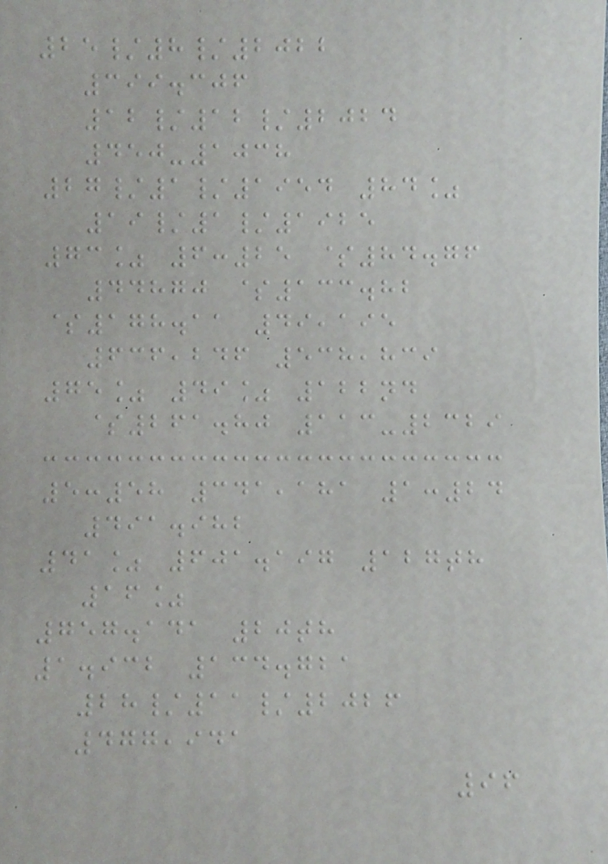25/8/2022
399.306
12/12/2024
450-1038
27/1/1954 84%
19/1/1925
73% 6:25 $84.76
44870 $133.82
$178.11 49,195
636,246 538,839
75% 49% 122nd
$261.80 113-2329
5:58 341,181 1:24
491.982
41% 601.197 127th
16%
757.141 20th
1.932 134.721
28/11/2026
477,941
96
